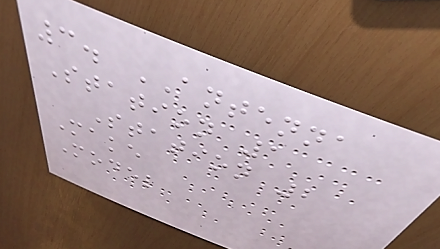3. ANTENNA
Station 1
Station 2
Make
Model
